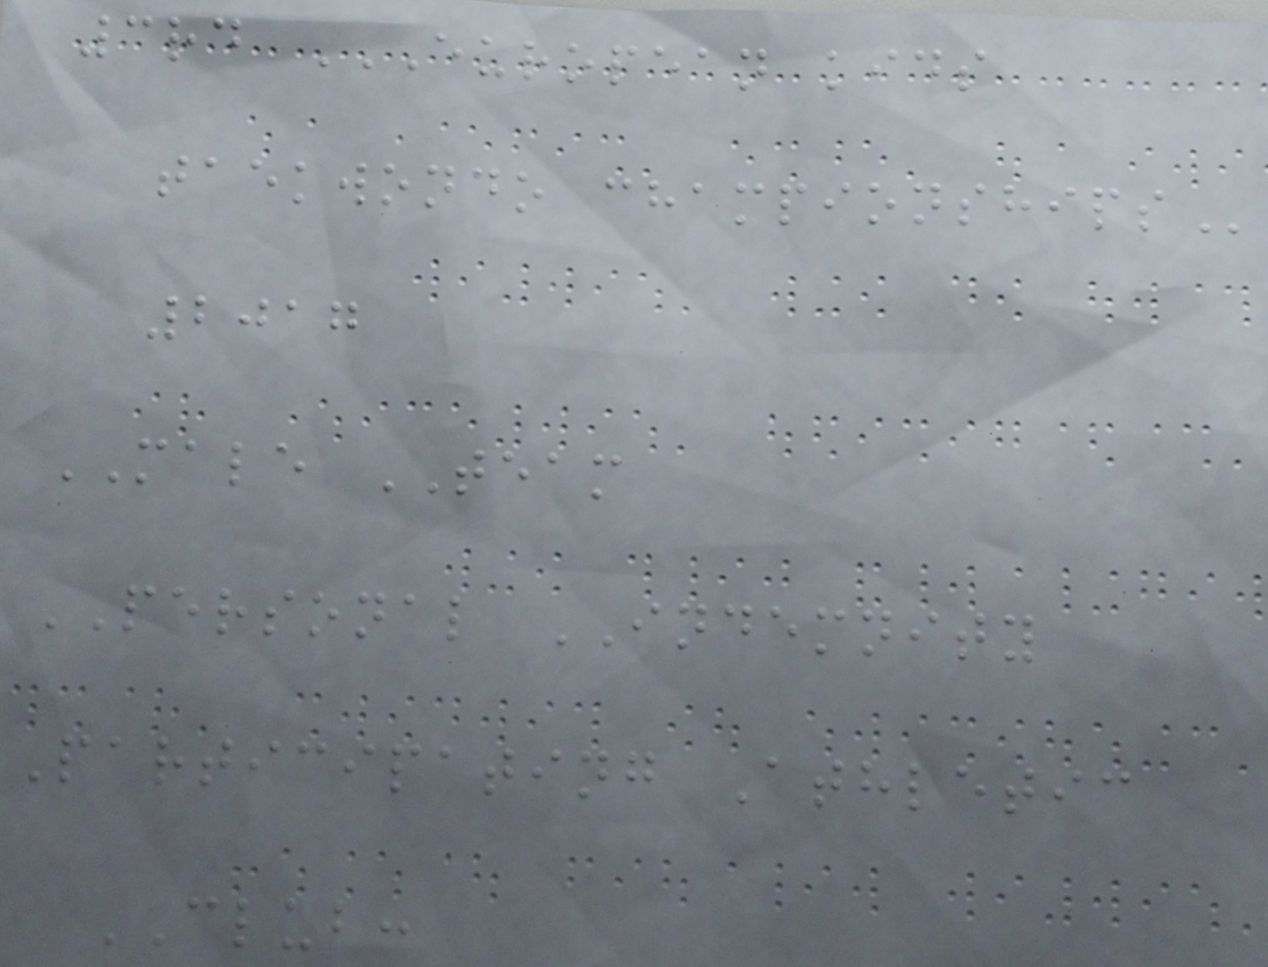3rd EUROPEAN KIDS
TAEKWONDO CHAMPIONSHIPS
2017
MALE TEAM
PERSONAL INDEMNITY
Participating Athletic
CLUB:
